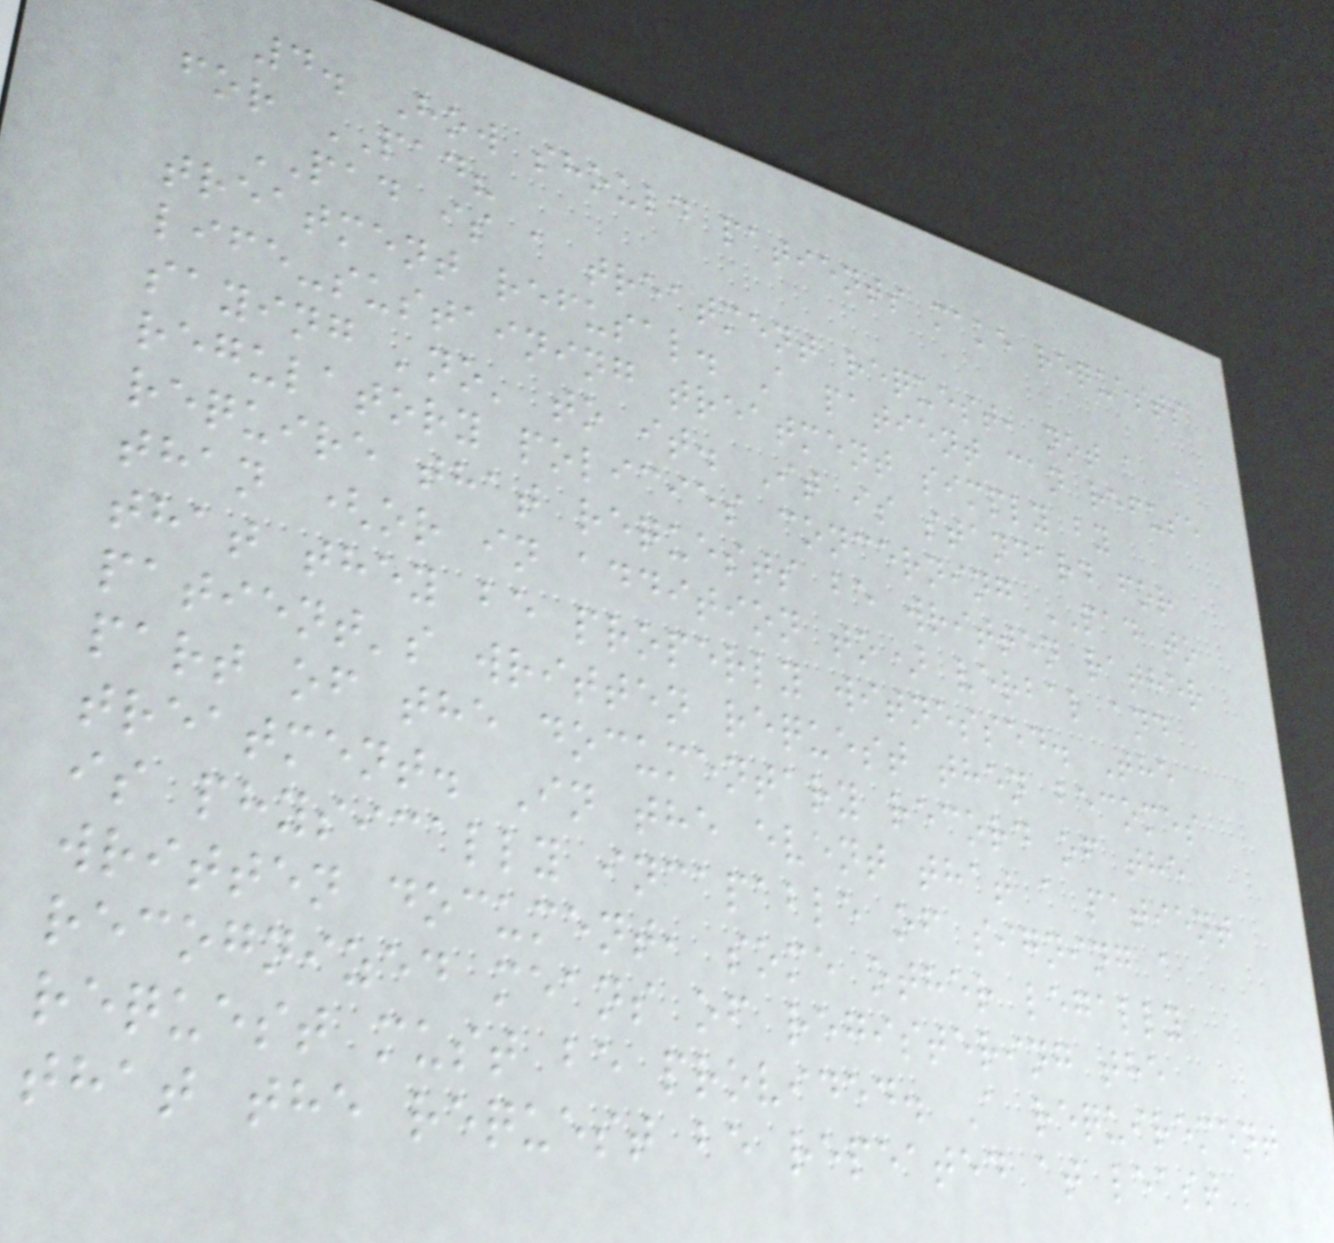4. How should patients make requests
for PAD?
PAD is a treatment request, not a
treatment refusal. A patient can refuse
life-sustaining treatment simply by
saying 'no' to it. It is standard for
regulatory policies concerning PAD to
require that requests be written rather
than (or in addition to) verbal and
that they be properly witnessed. The
patient's written request then becomes
part of the documentary record of the
treatment. In the event that a patient
is physically incapable of signing a
written document, some other legally
recognized means of registering the
request must be provided. A requirement
that the request be repeated at least
